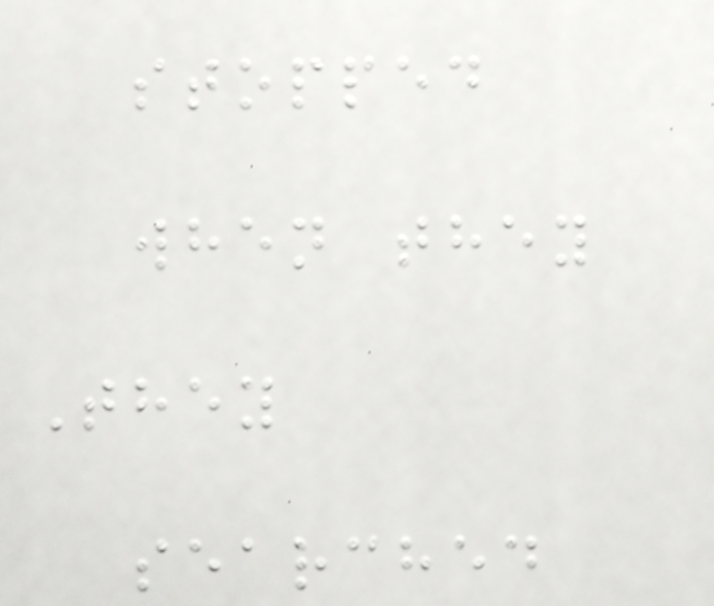stopped
when they
They
searched
